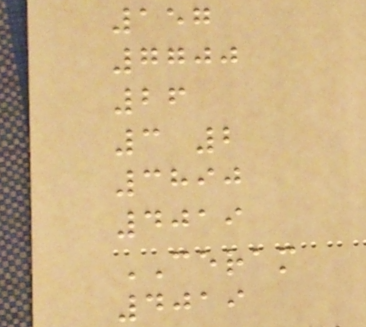157
7700
26
3 2
3890
4019
CERAM
4019
